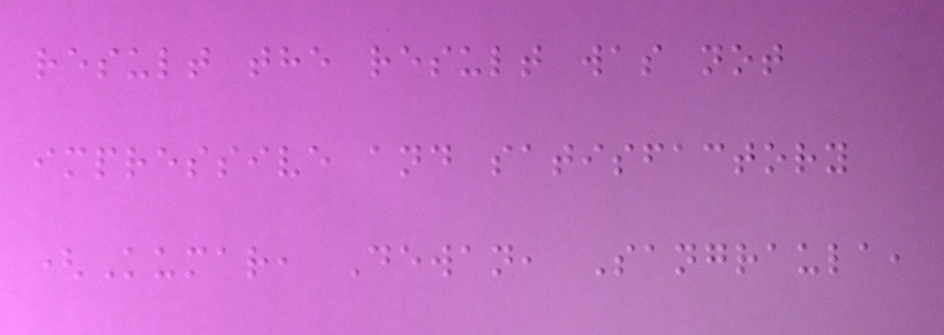result the result was not
impressive and satisfactory
(Kumar, Dewan, Sangraula,
